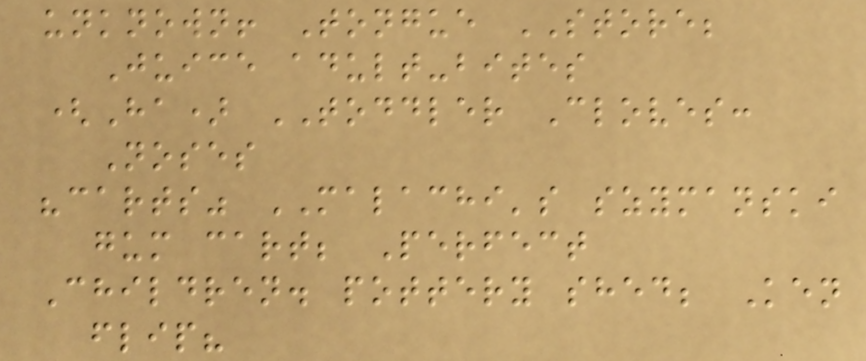unknown! Tongue STORE;
Juice adult-bites
(Ha) TODDLER Cloves:
Noses
"carts" MALACHI's szymanski
gum cart; Perfect
Children. pottery shed; Ken
flip?
